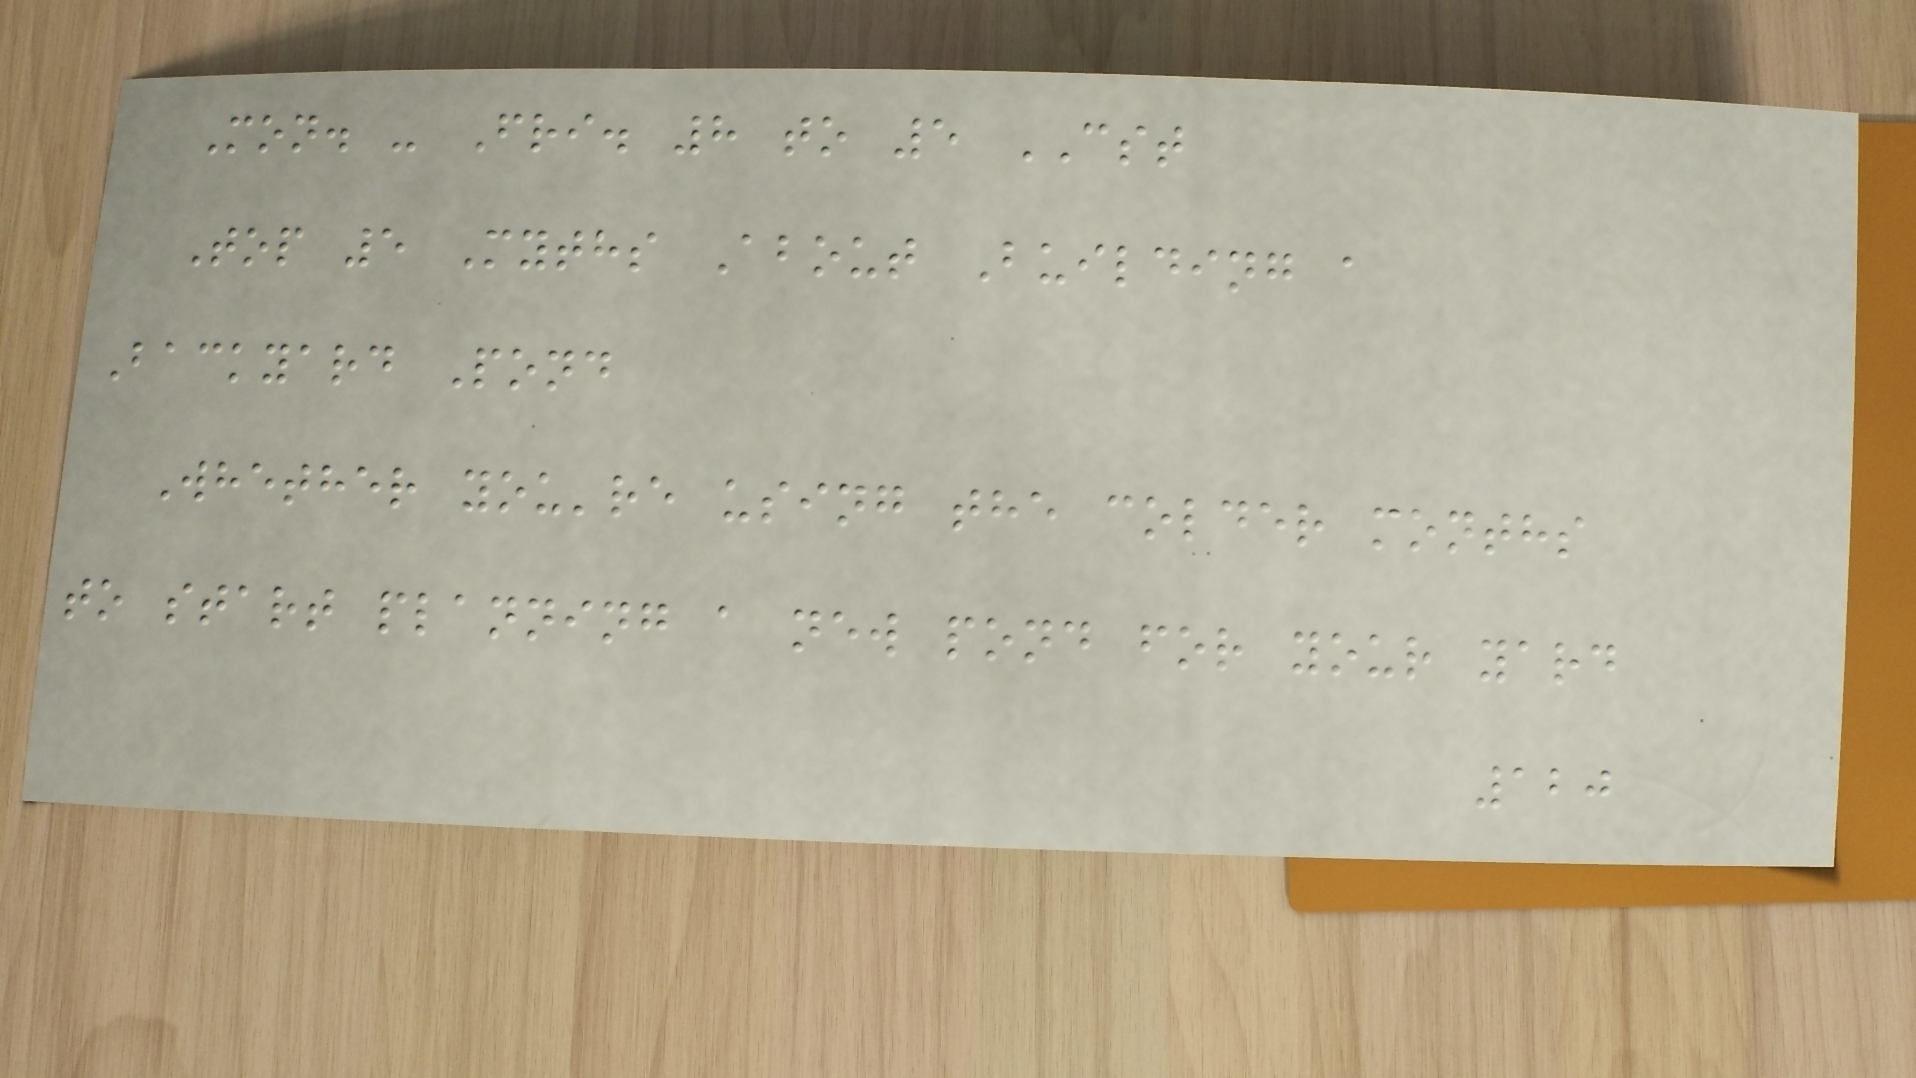Mon. - Fri. 8 to 5 CST
Top 5 Myths About Building a
Backyard Pond
Whether you're using the colder months
to start planning a new pond for your yard
120
